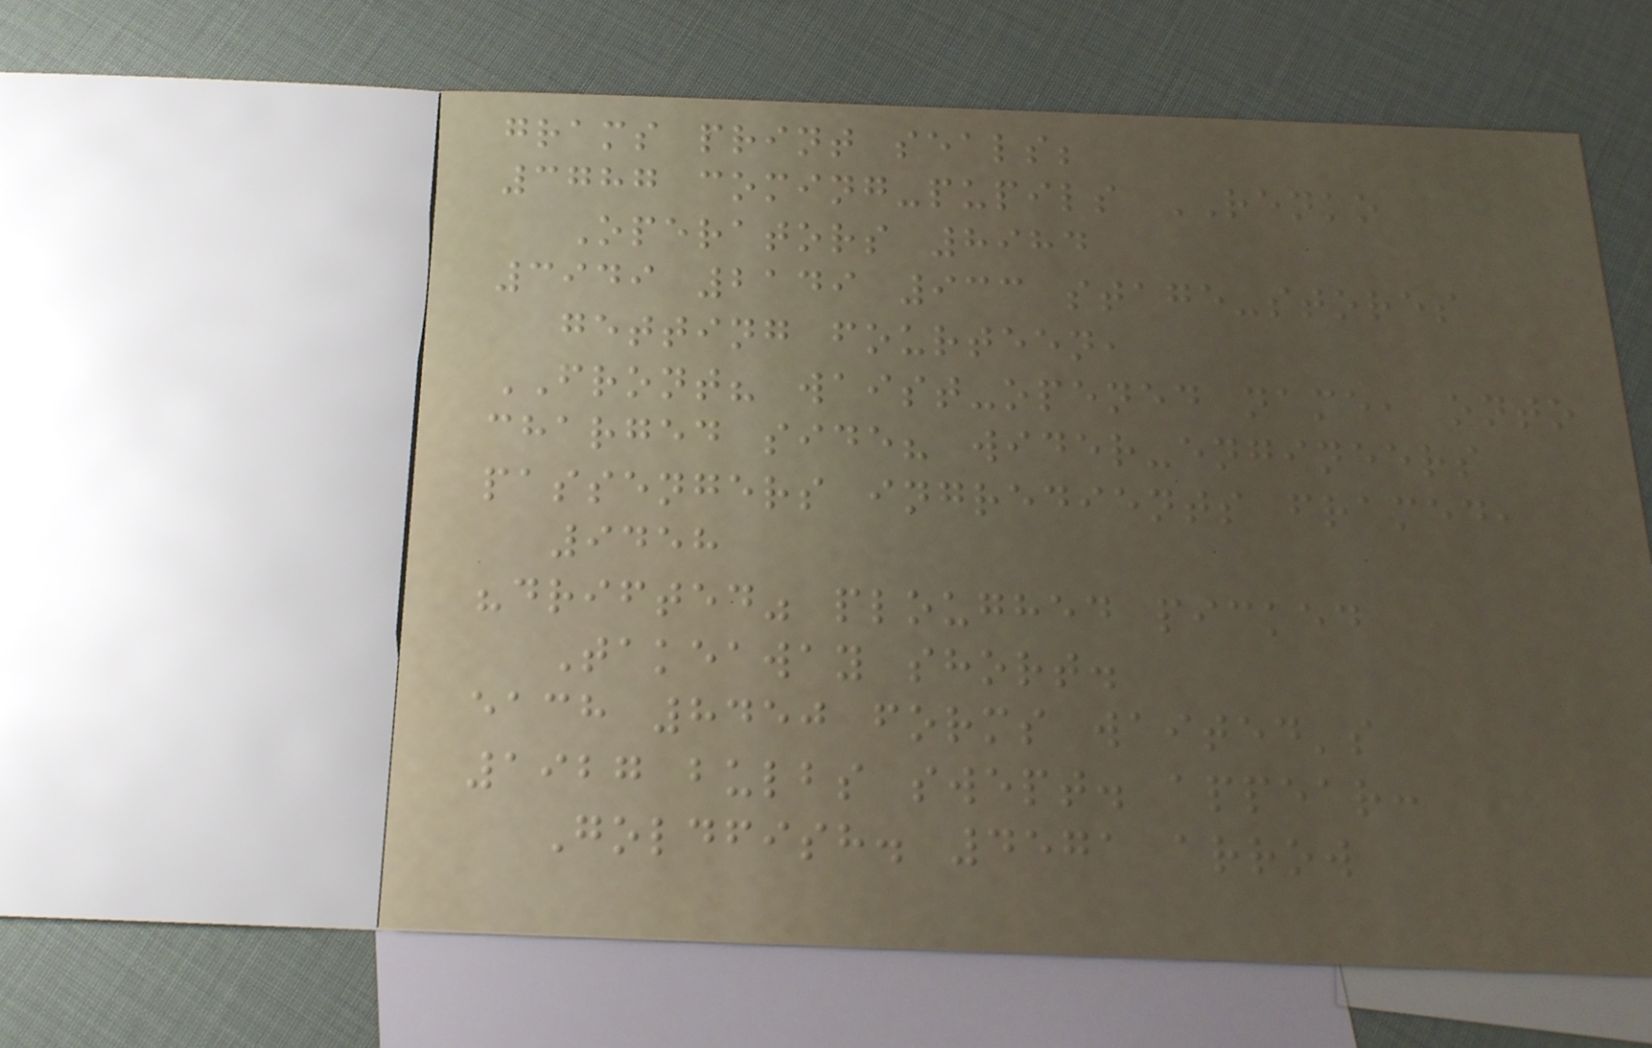grams print seals;
3787 coming-pupils RENKO
Operators 8984
3949 2149 933 stage-stores
getting fourteen,
FRONT? waist-opened name, onto
charged side? wider-engineers
passengers ingredients framed,
9458
"drifted" ploughed picked
Takeaway short.
each 8450 forms waited's
1927 bulbs swept. appear:
Goldfish. 4571 arrow
